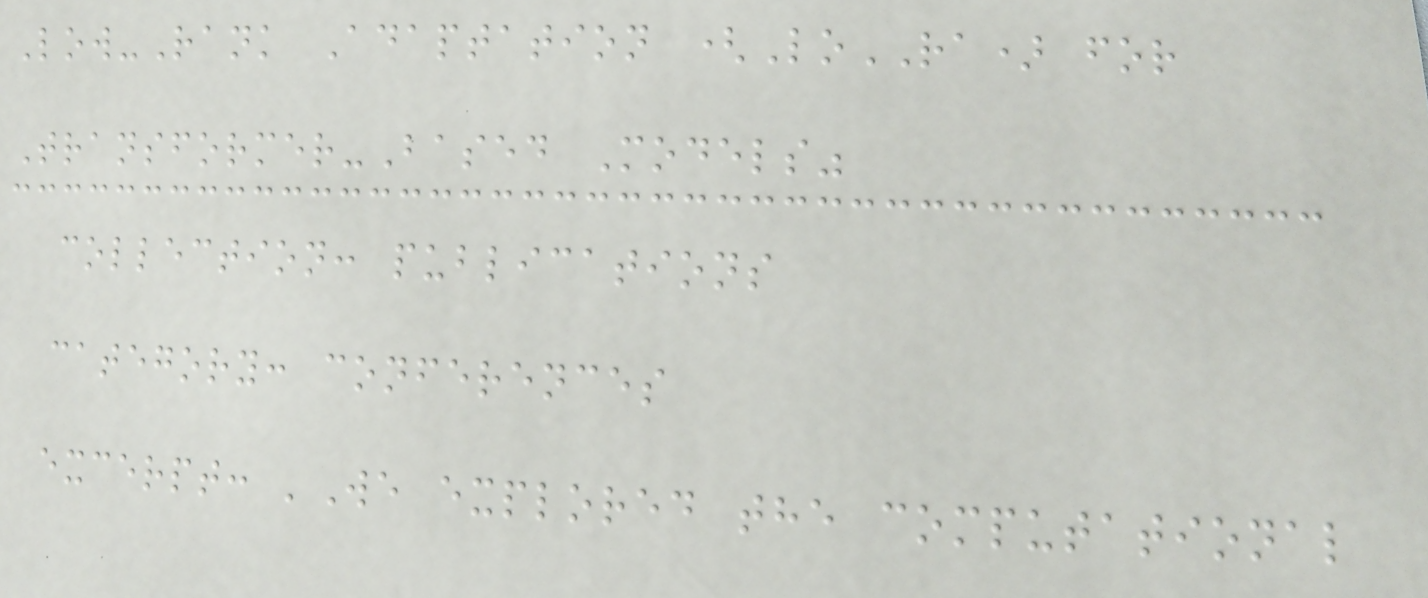Low-Rank Adaptation (LoRA) for
Transformer-Based Models"
collection: publications
category: conferences
excerpt: 'We explored the computational
